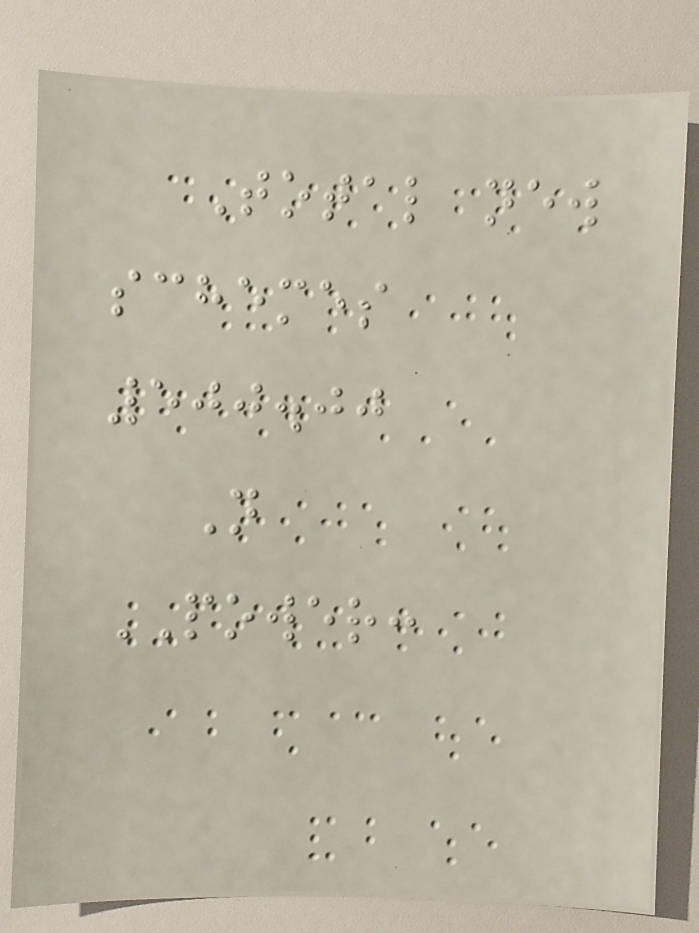Total new
schemes
500.00
N
POWER:
